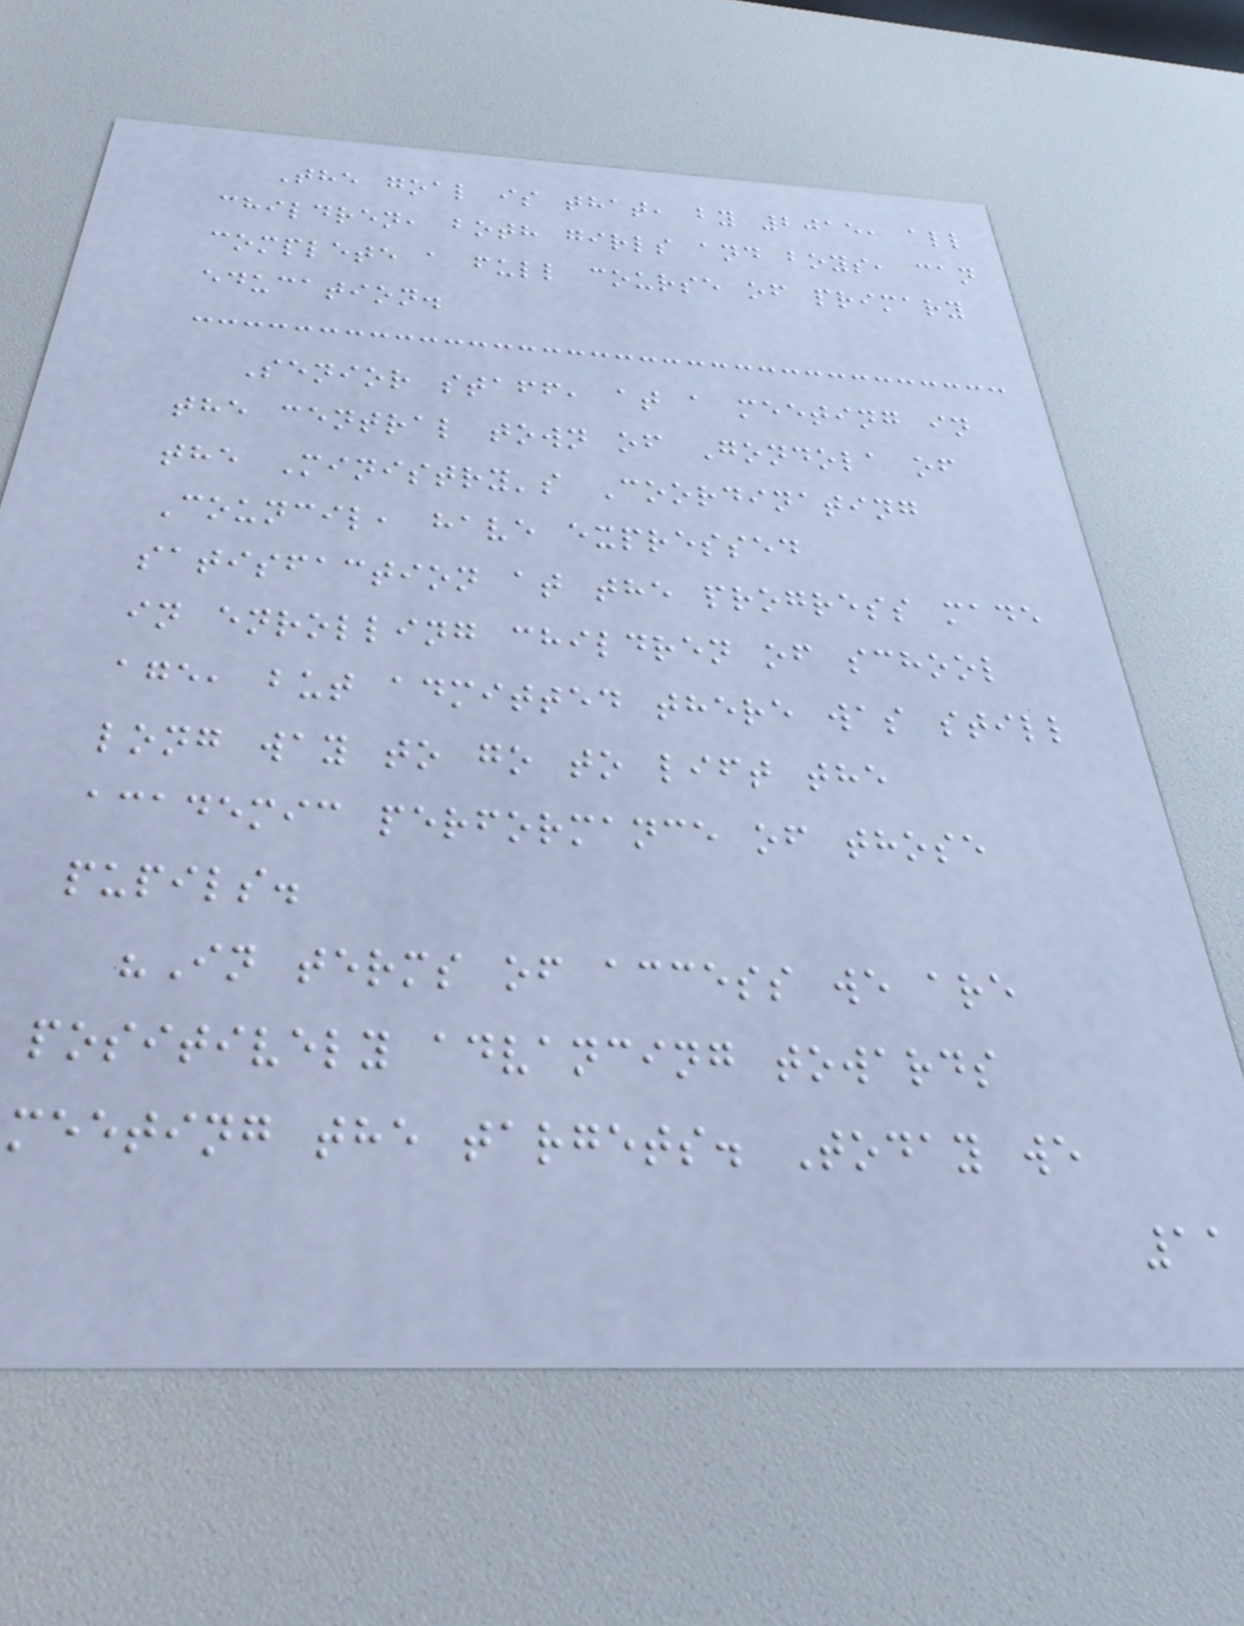The goal is that, by 2015, all
children, both girls and boys, can
complete a full course of primary
education.
Senior staff, at a meeting in
the central town of Gondola of
the Ministry's Coordinating
Council, have expressed
satisfaction at the progress made
in enrolling children of school
age, but admitted there was still
long way to go to lift the
academic performance of those
pupils.
"In terms of access we are
positively advancing towards
meeting the targets. Today we
11
